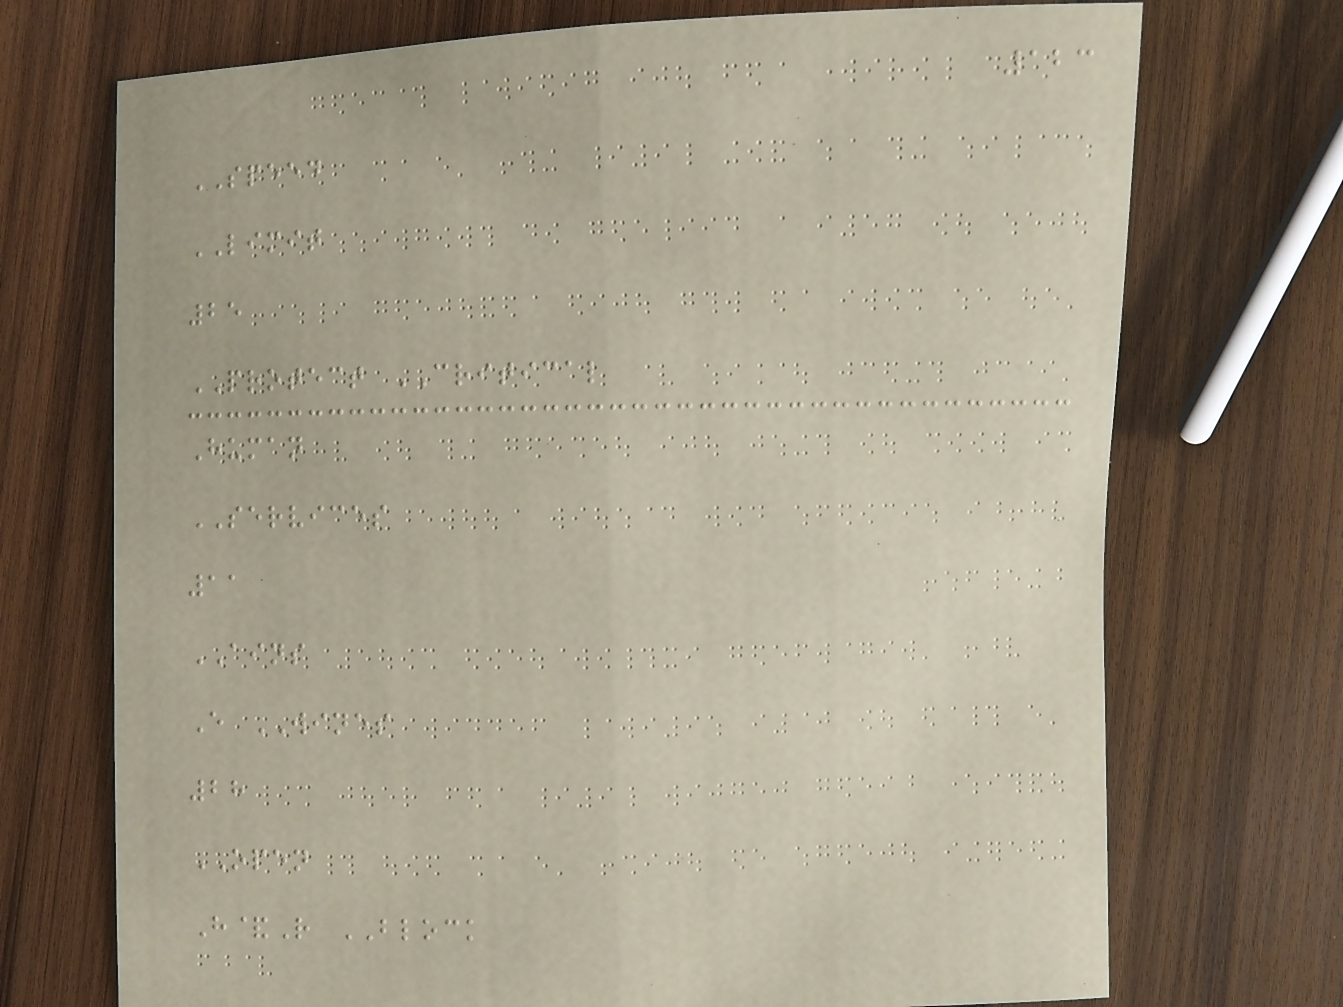123
SPEED
LIMIT
25
PROTECT CRITICAL
Human
SERVICES
11
AINS
E WINES
28
OPEN
H&R BLOCK
